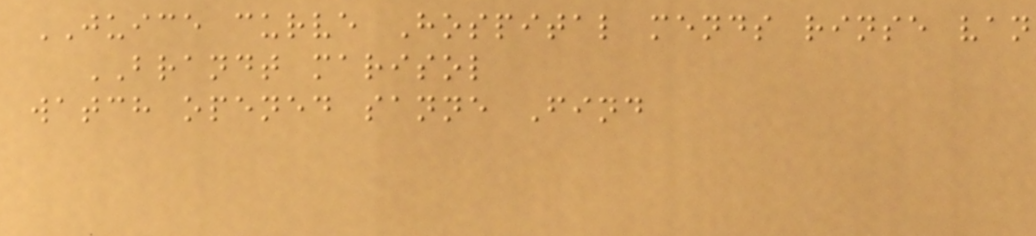JUICE curve Hospital mends rinse van
BRANDT marisol
watch opened sanne Find
